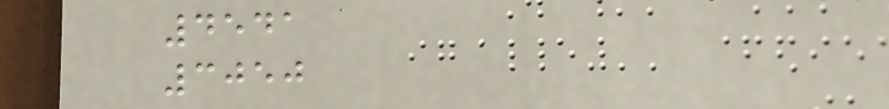4541
3050
